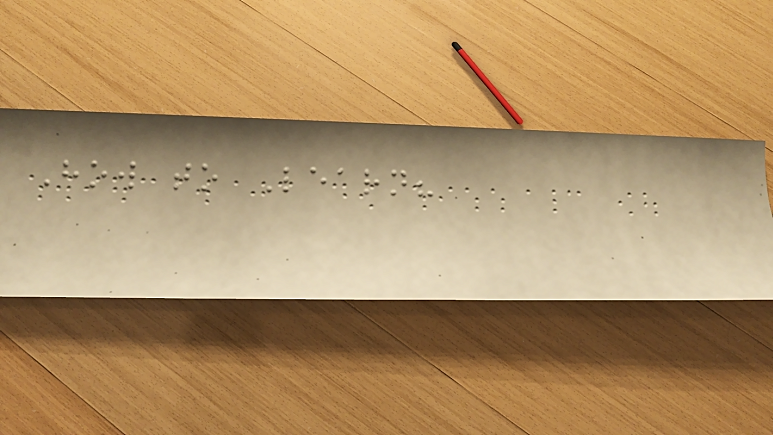How to Learn?
